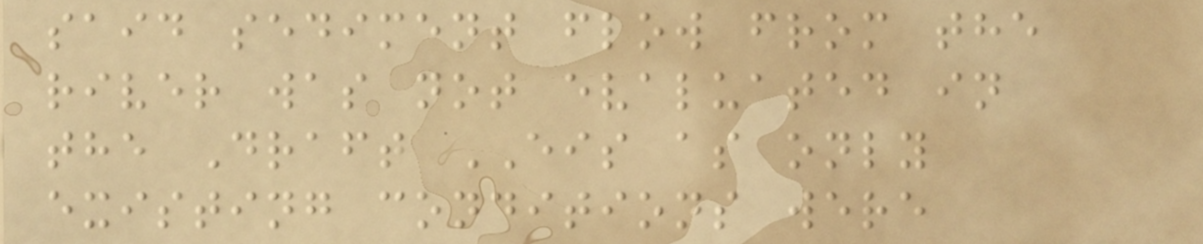said sediment flow from the
river was not evaluated in
the Draft EIS as only
existing conditions were
